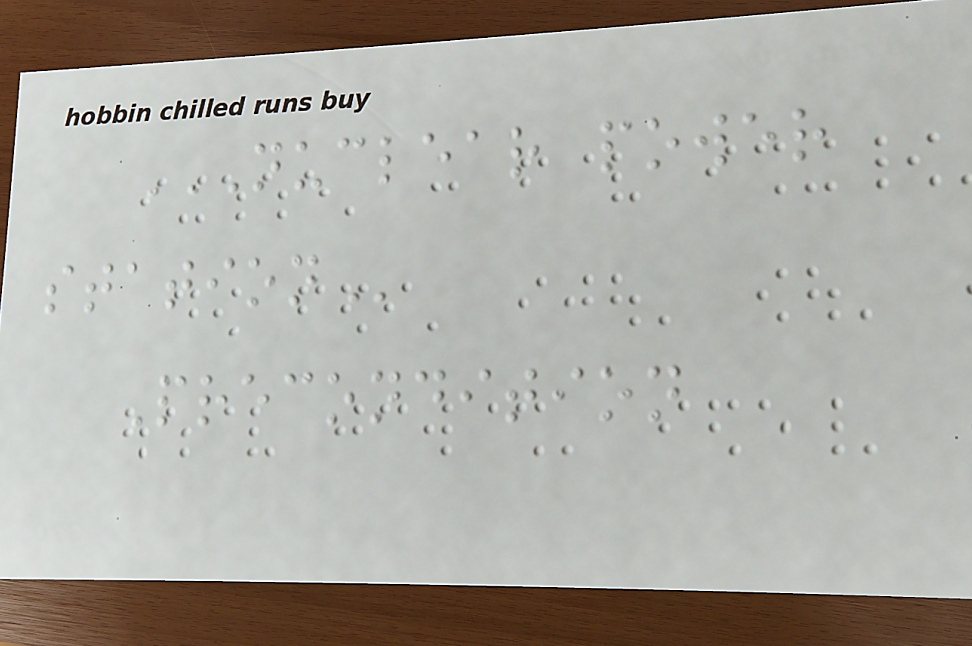NUCLEAR POWER
STATION
Precondition
